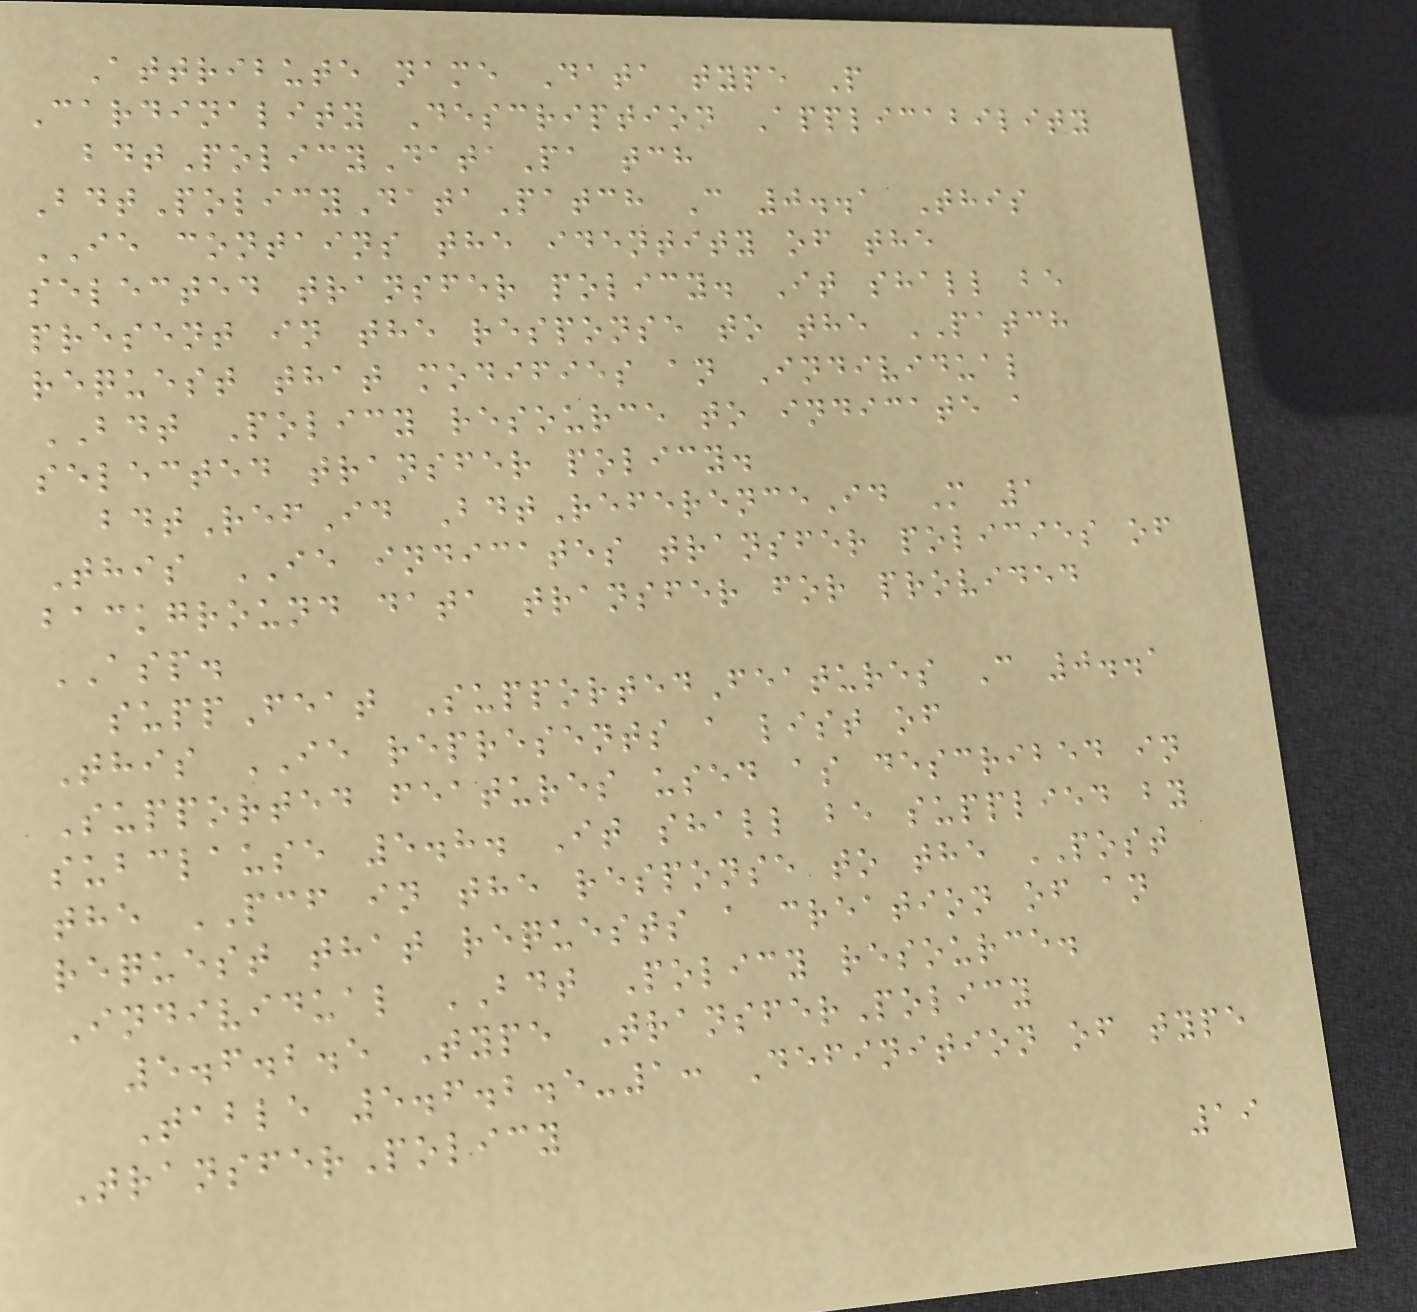Attribute name Data type P
Cardinality Description Applicability
bdtPolicyDataPa tch
BdtPolicyDataPatch C 0..1 This
IE contains the identity of the
selected transfer policy. It shall be
present in the response to the PATCH
request that modifies an Individual
BDT Policy resource to indicate a
selected transfer policy.
bdtRefId BdtReferenceId M 1
This IE indicates transfer policies of
background data transfer for provided
ASP.
suppFeat SupportedFeatures C 0..1
This IE represents a list of
Supported features used as described in
subclause 5.8. It shall be supplied by
the PCF in the response to the POST
request that requests a creation of an
Individual BDT Policy resource.
5.6.2.5 Type TransferPolicy
Table 5.6.2.5-1: Definition of type
TransferPolicy
19
